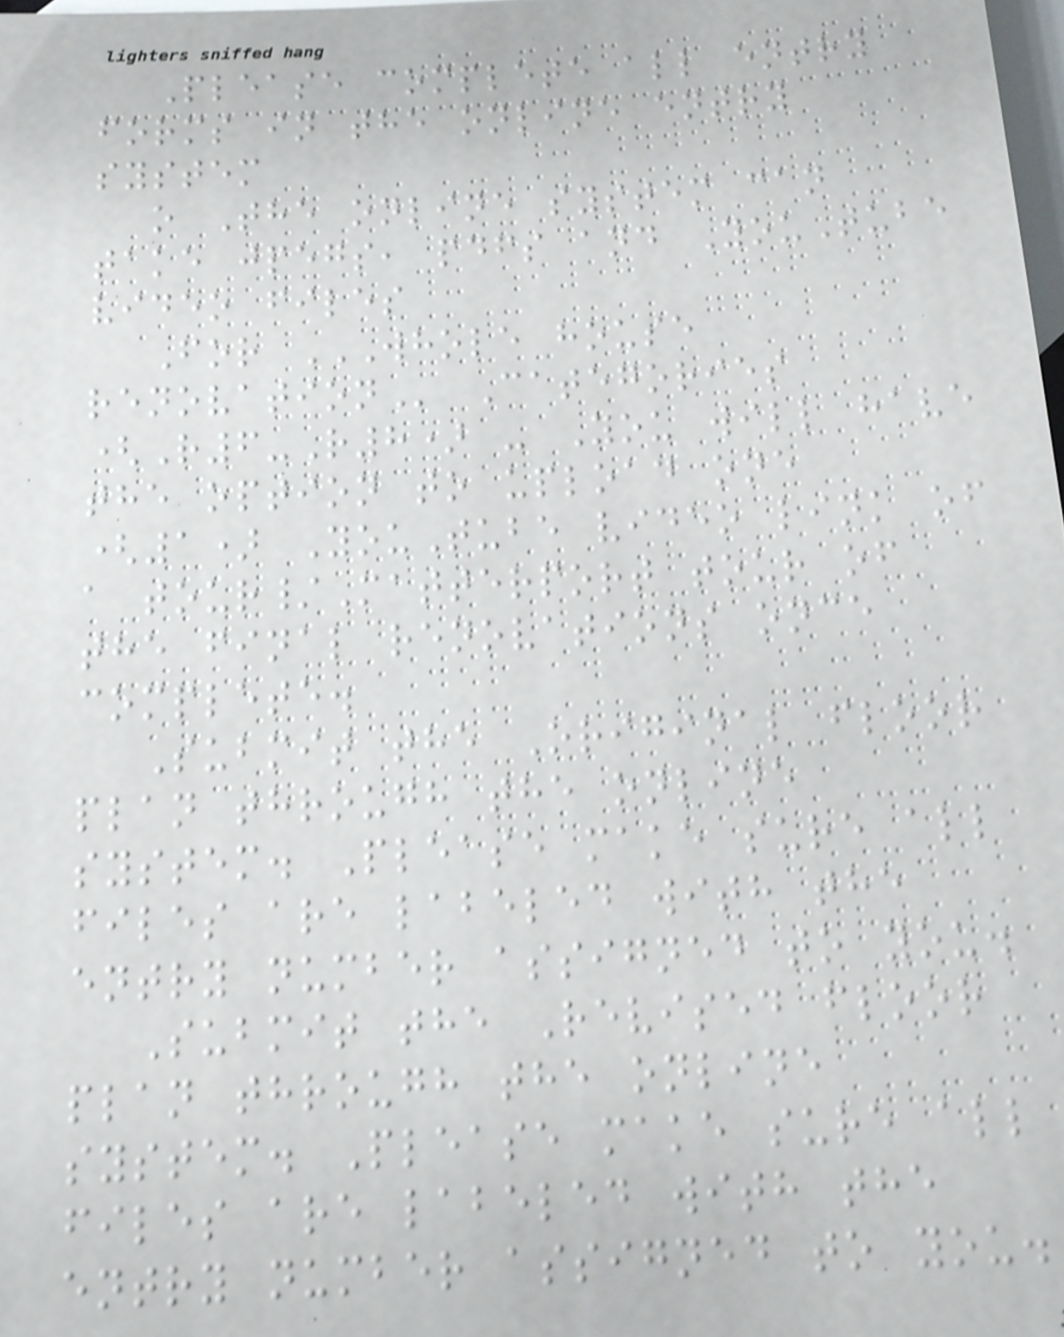Please complete all entry
forms in the online entry
system
o The online system can
take jpegs, pdfs and YouTube
video files
For WHOLE HOUSE
RENOVATION Categories
(R6-R8) - You will have
the option to upload one
(1) YouTube video link of
a tour/Matterport tour of
the final renovations once
complete.
Submit the Original floor
plan through the online
system. Please make sure all
files are labeled with the
entry number assigned to you.
Submit the Revised floor
plan through the online
system. Please make sure all
files are labeled with the
entry number assigned to you.
